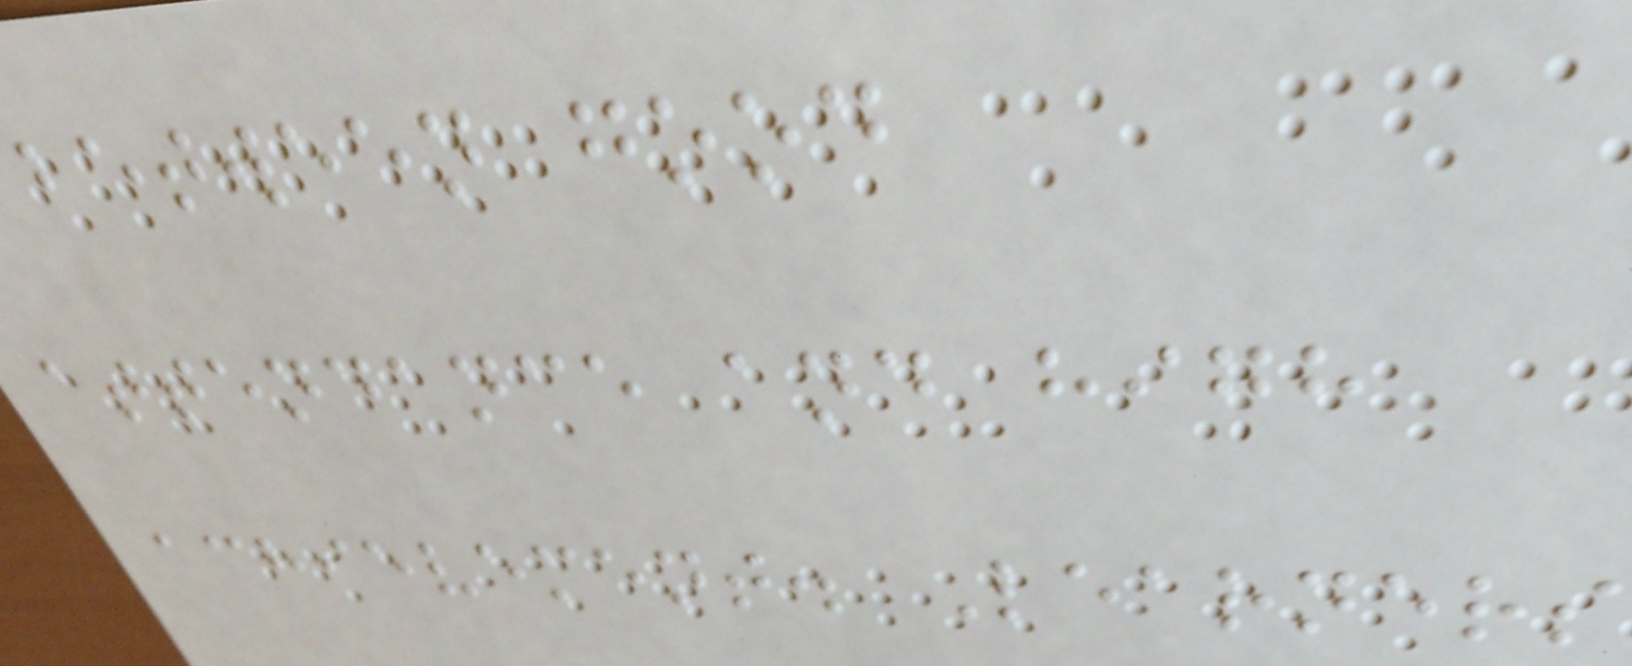between good
attendance and high
achievement. Learners
